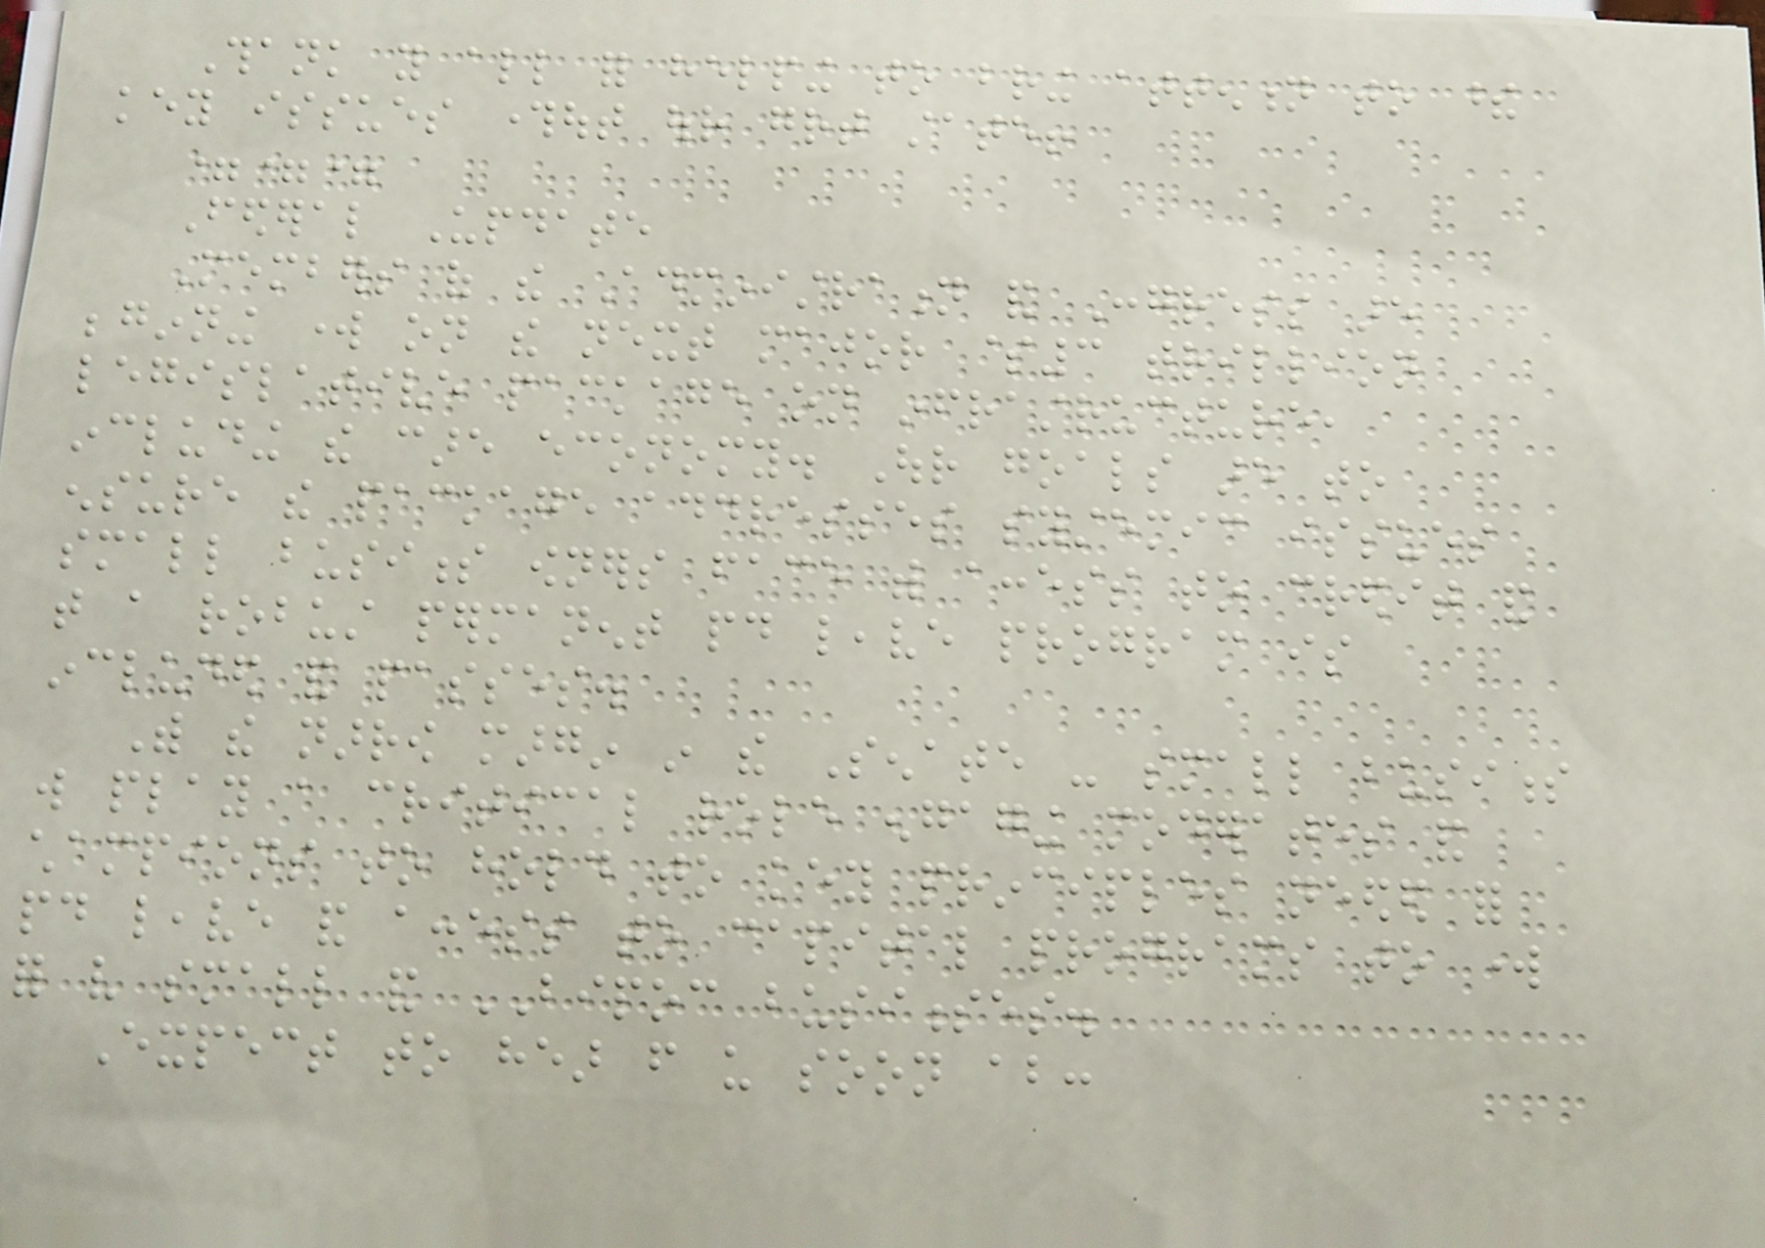Thank you all for helping to bring attention to these
key issues throughout our great state!
===
Federal Update
Members of the Administration and Congress are
beginning work on the next major $3 trillion
legislative package on infrastructure,
including the care economy. Our goals are to
ensure the package addresses systemic issues
small business owners face with access to credit and
that a robust permanent paid leave program is
included and passes.
With the narrow margin in the Senate - small business
will play a critical role engaging moderates and
champions to hold to key principles needed for
paid leave and access to capital programs to work
for very small and BIPOC businesses.
Expect to hear from us soon about:
